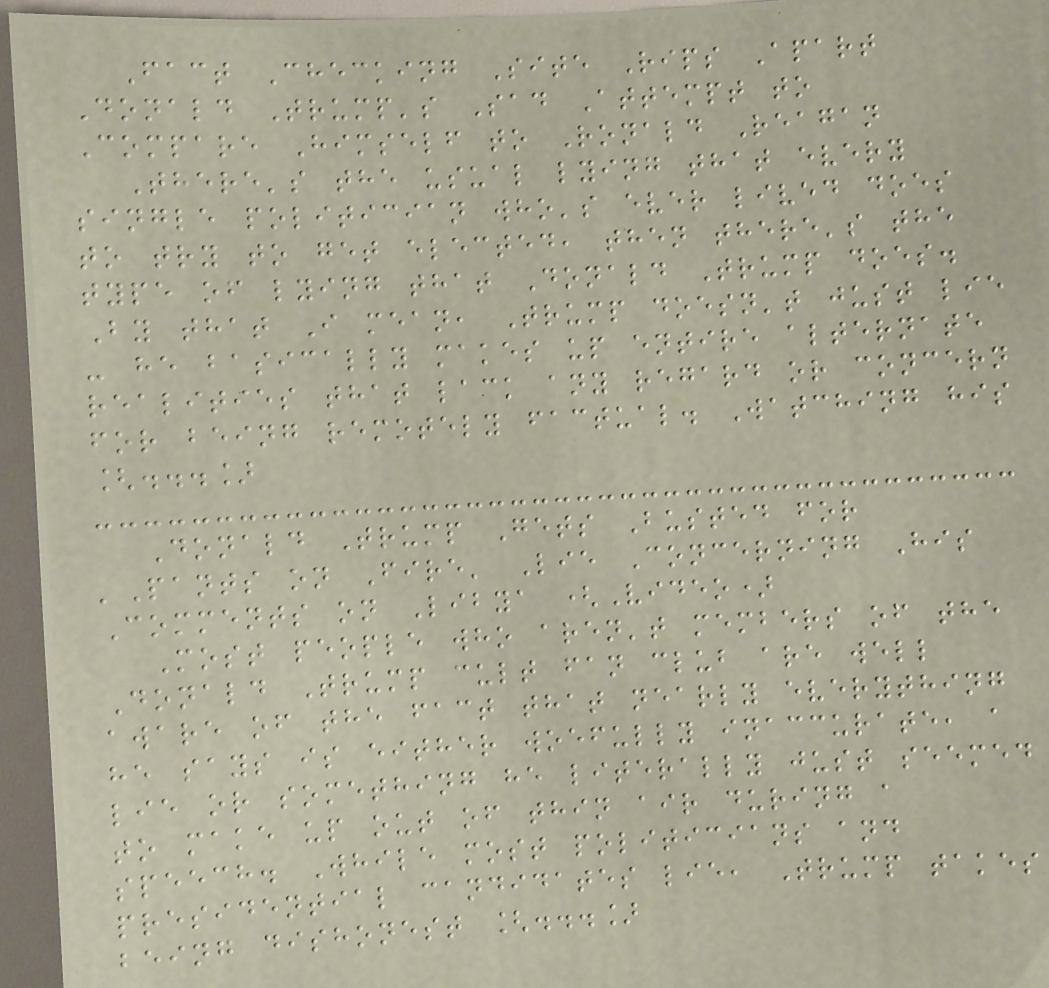Fact Checking Site Rips Apart
Donald Trump's Sad Attempt to
Compare Himself to Ronald Reagan
There's the usual lying that every
single politician who's ever lived does
to try to get elected, then there's the
type of lying that Donald Trump does.
By that I mean, Trump doesn't just lie
- he basically makes up entire alternate
realities that lack any regard or concern
for being remotely factual. Watching his
[...]
Donald Trump Gets Busted for
'Pants on Fire' Lie Concerning His
Comments on Libya (Video)
Most people who aren't members of the
Donald Trump cult fan club are well
aware of the fact that nearly everything
he says is either woefully inaccurate, a
lie or something he literally just seemed
to make up out of thin air during a
speech. While most politicians and
presidential candidates lie, Trump takes
being dishonest [...]
